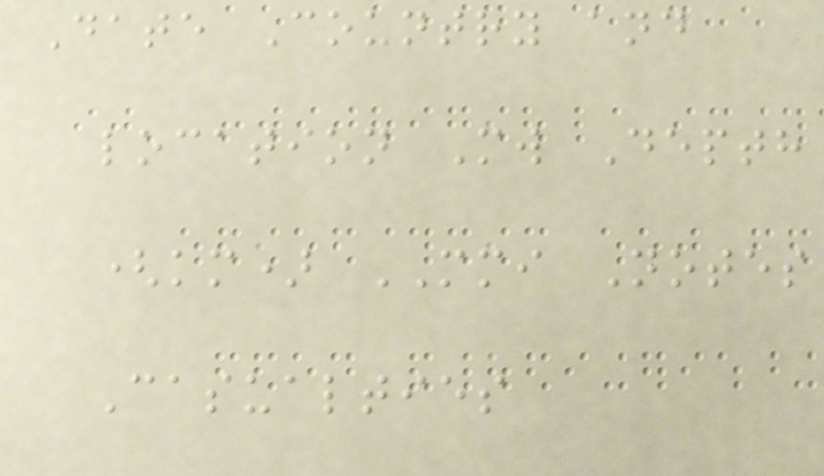Date Country and
location Mw Depth
(km) MMI Notes
Casualties
